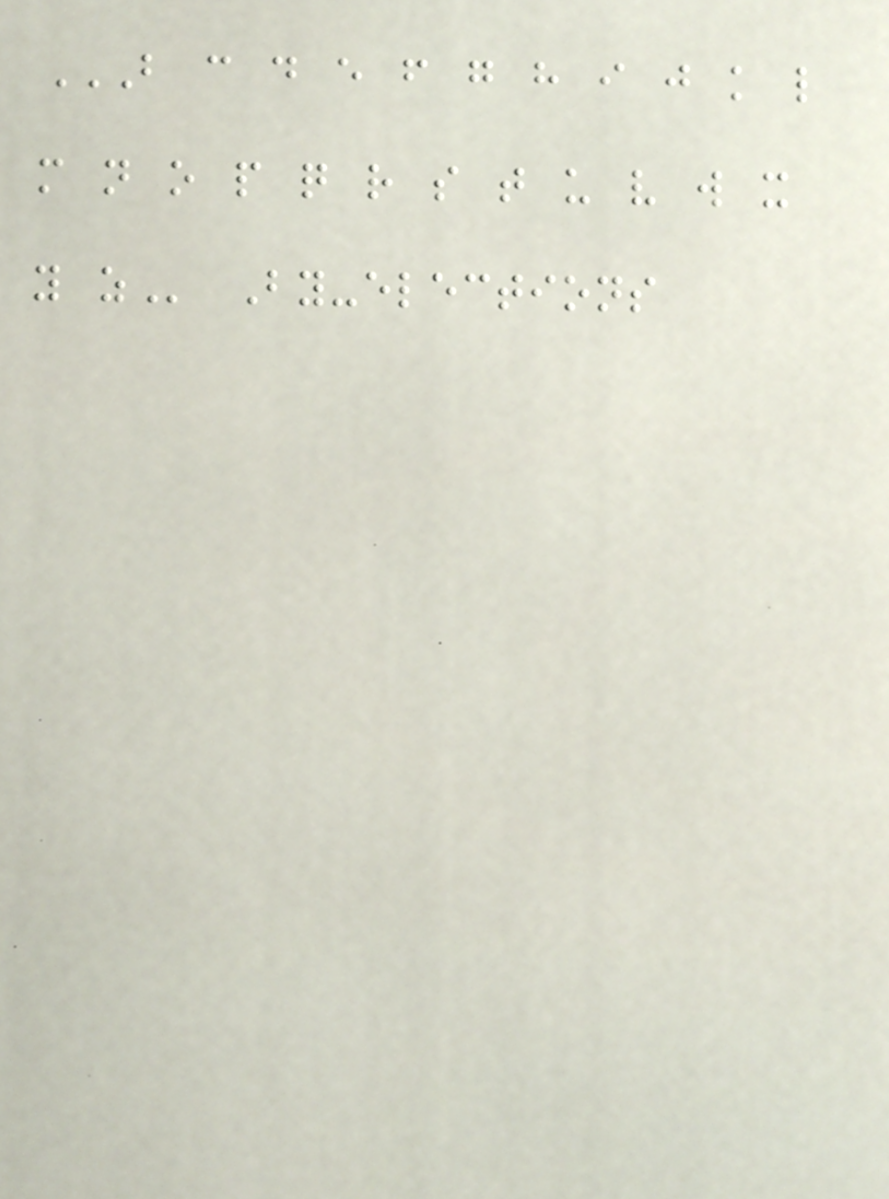B C D E F G H I J K L
M N O P Q R S T U V W X
Y Z By-elections
